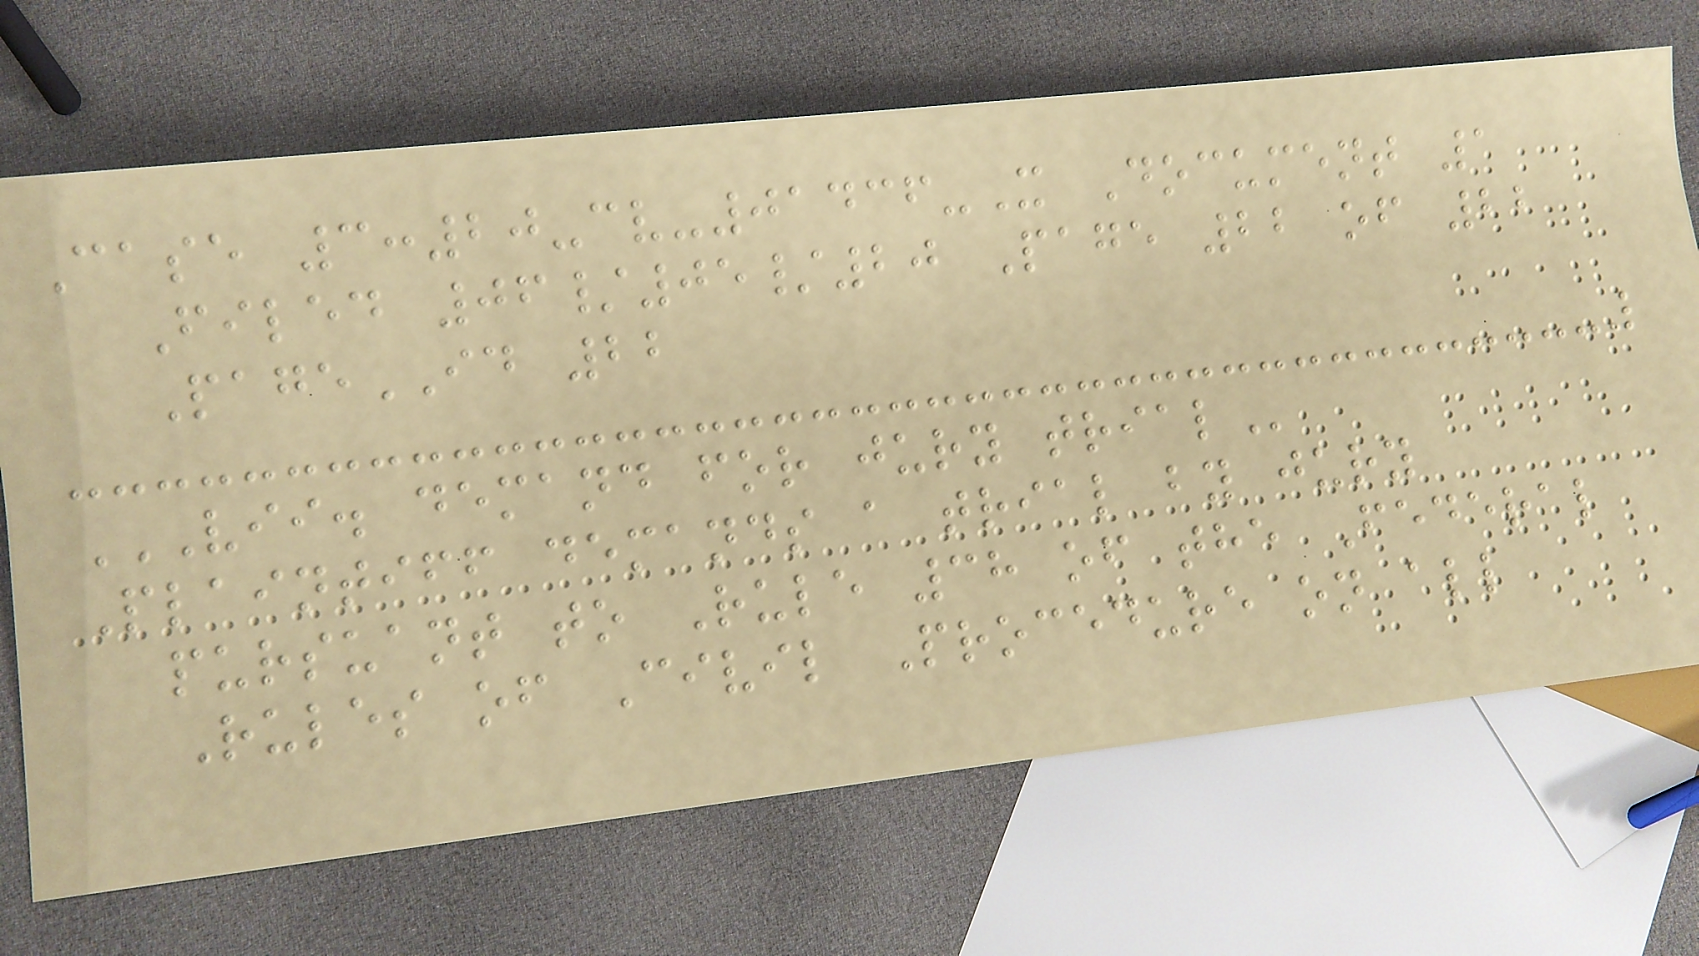Case 3:20-cv-01436-X Document 1
Filed 06/05/20 Page 22 of 22
PageID 22
VII. DEMAND FOR JURY TRIAL
Plaintiff demands a trial by jury
pursuant to Rule 38 of the Federal
Rules of Civil Procedure on all
